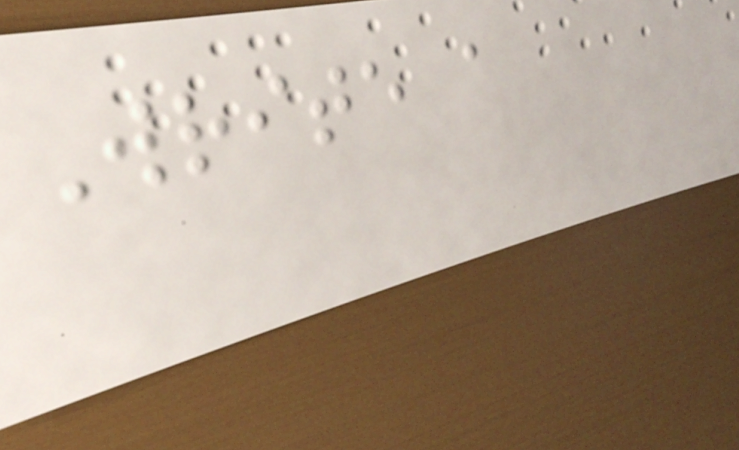Write a
